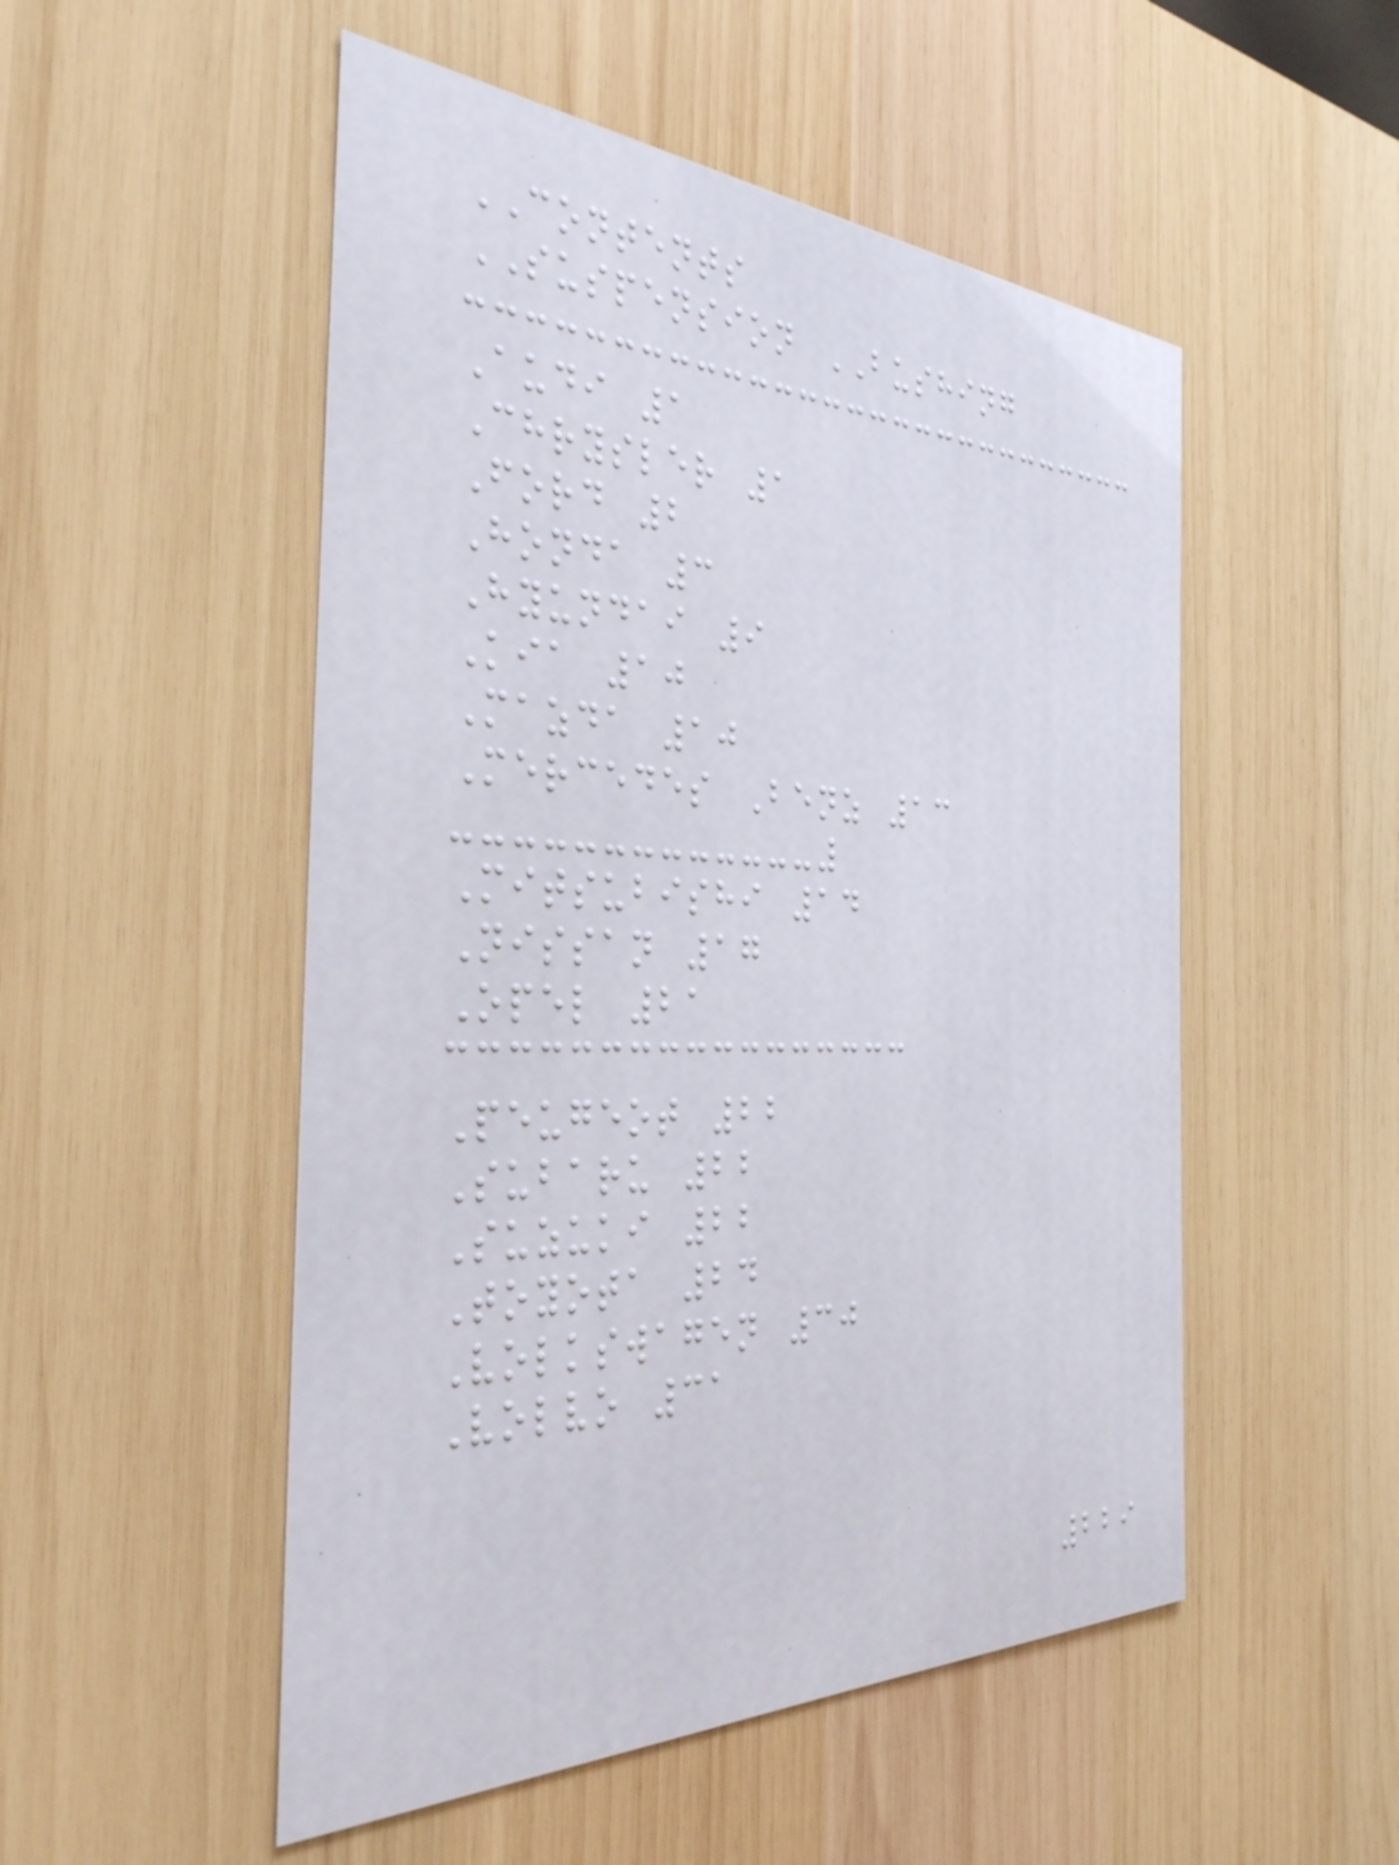CONTENTS
SUSPENSION BUSHING
Audi 1
Chrysler 1
Ford 2
Honda 3
Hyundai 9
Kia 10
Mazda 10
Mercedes Benz 13
Mitsubishi 14
Nissan 17
Opel 21
Peugeot 22
Subaru 22
Suzuki 22
Toyota 24
Volkswagen 30
Volvo 31
229
